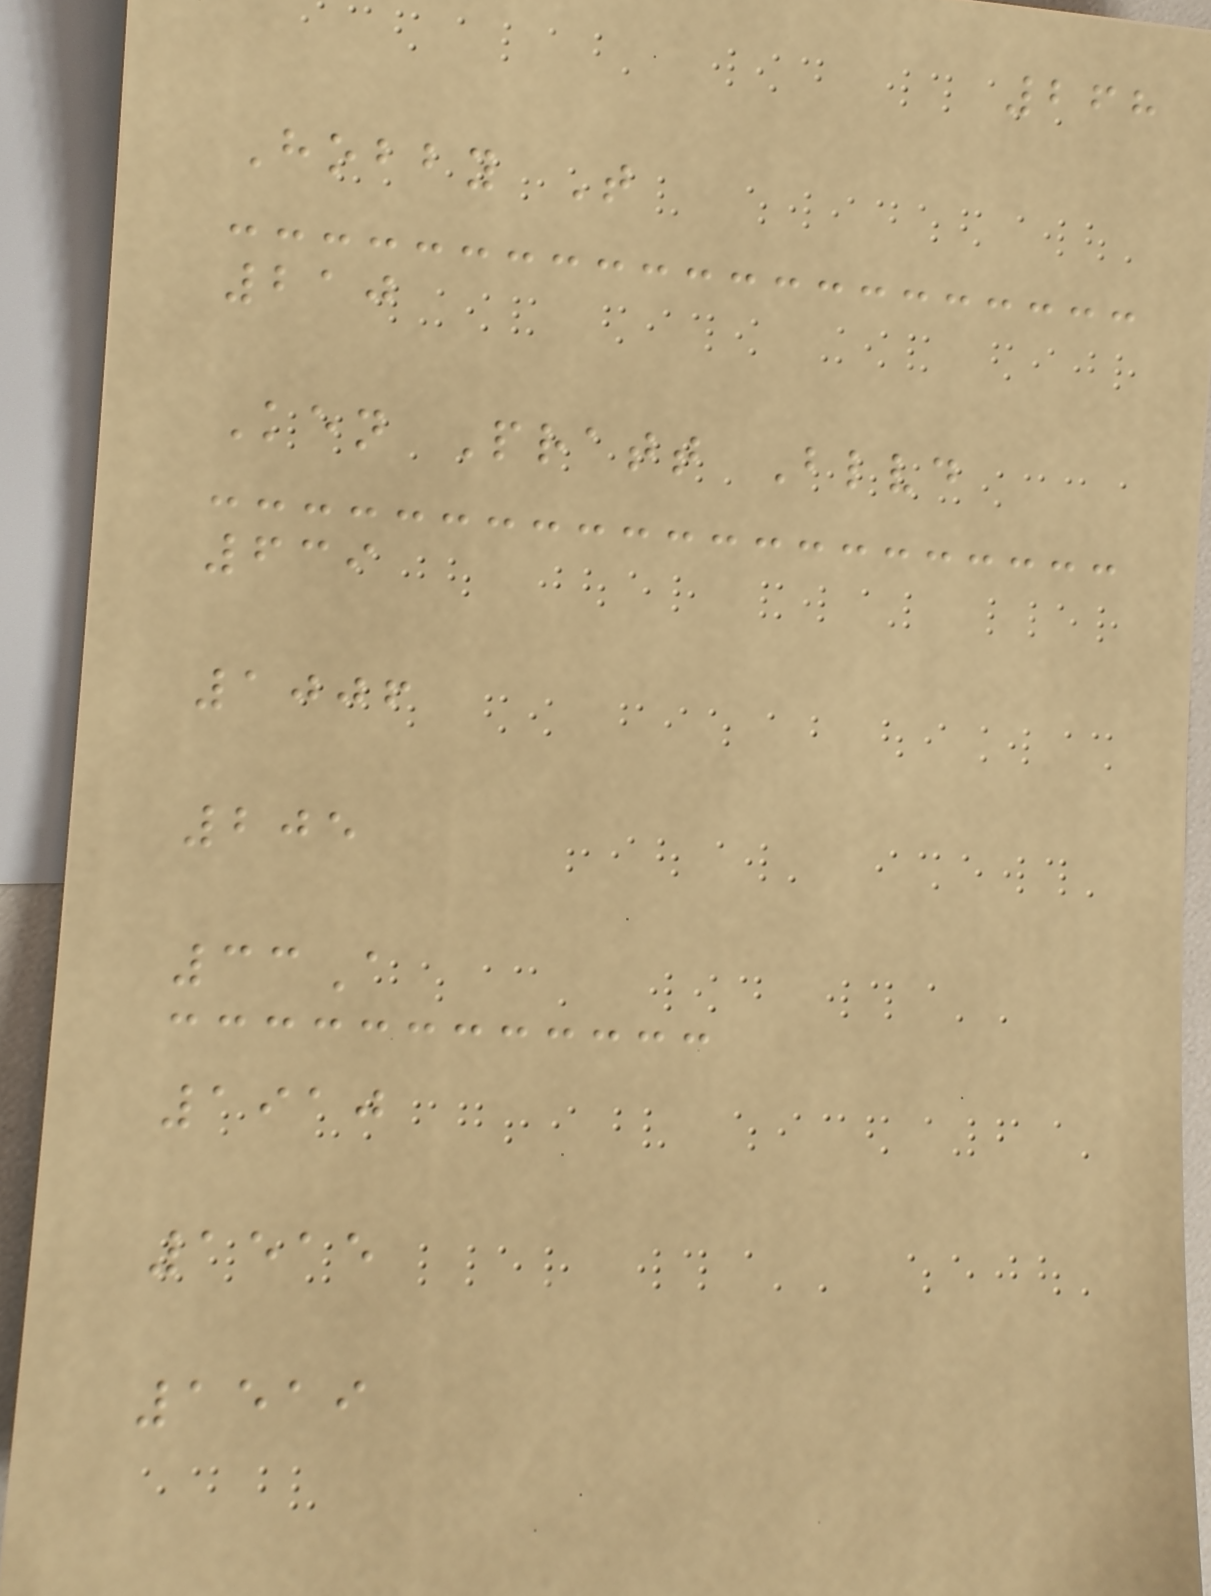268
Hobby T
210
Ken Pratt Blvd
639
1006
205
33A
1910
1515
1519
